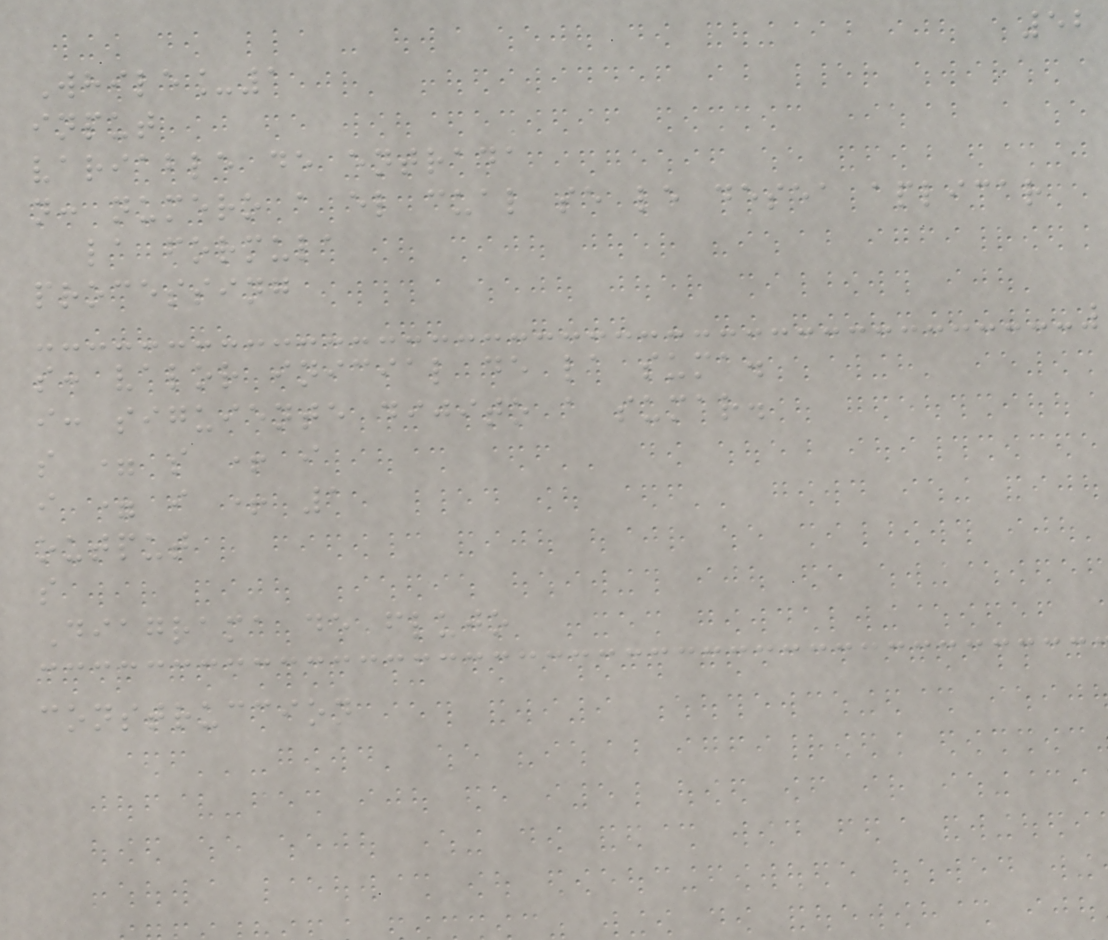52
While_1
input
variable de entrada
n: numero a el cual se le desea aplicar
la formula
processing
s: valor inicial de la suma.
i: siguiente dijito a sumar.
s = s + i
i = i + 1
output
s
Diagrama de flujo
construccion
